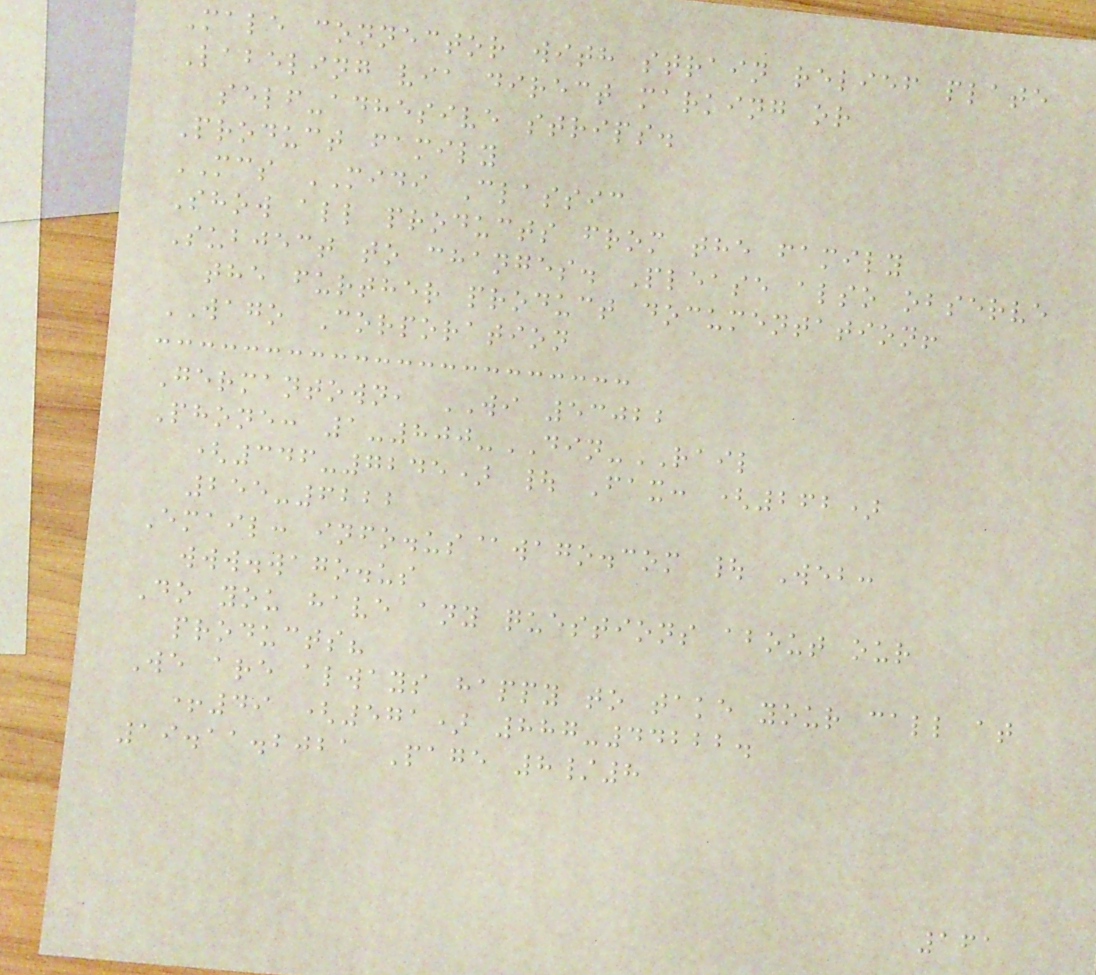Male connector with strain relief plate
Labeling via direct marking or
self-adhesive strips.
Product family
MCS MIDI Classic
Show all products from the family
Subject to changes. Please also observe
the further product documentation!
WAGO Corporation
Germantown, WI 53022
Phone: 1-800-DIN-RAIL
(346-7245) | Fax: (262)
255-6222
Email: info.us@wago.com | Web:
www.wago.us
Do you have any questions about our
products?
We are always happy to take your call at
+49 (571) 887-44222.
19.11.2021 Page 8/8
161
